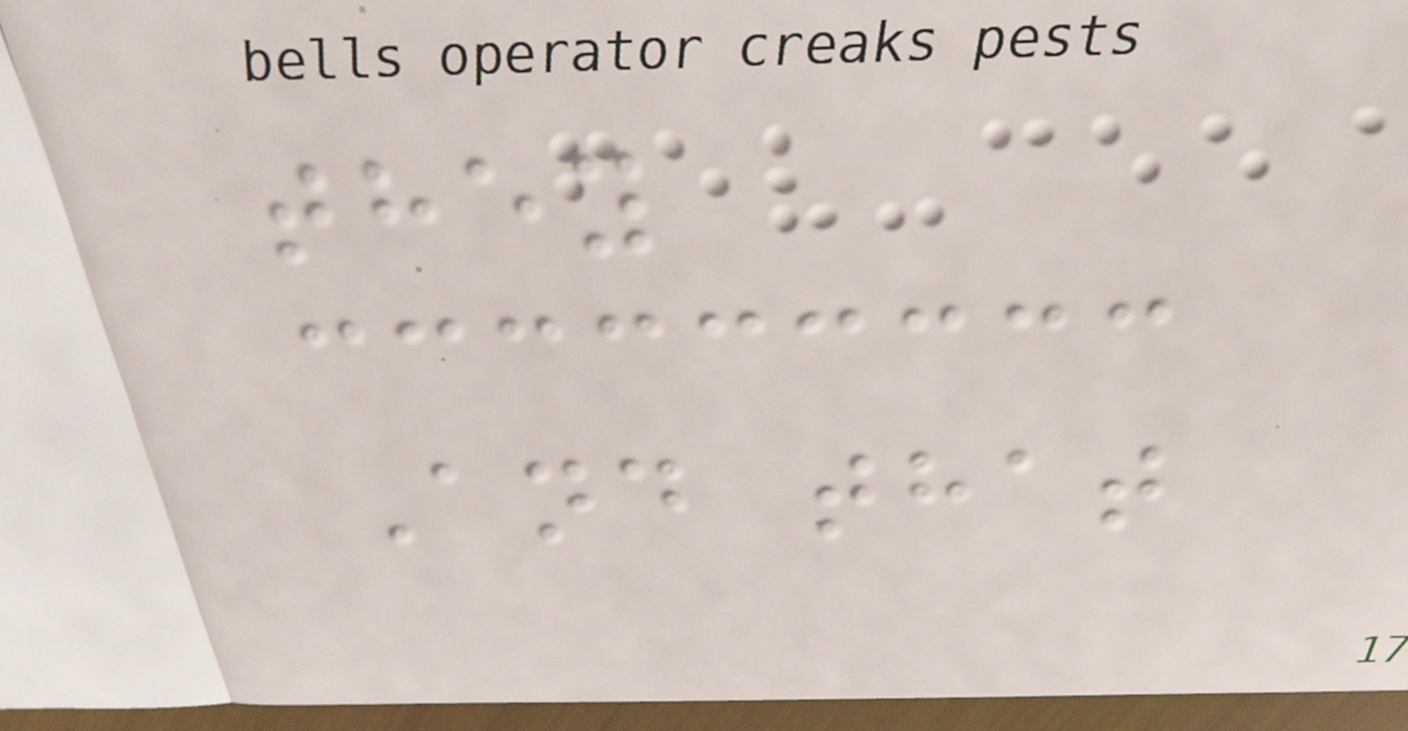they
And that
